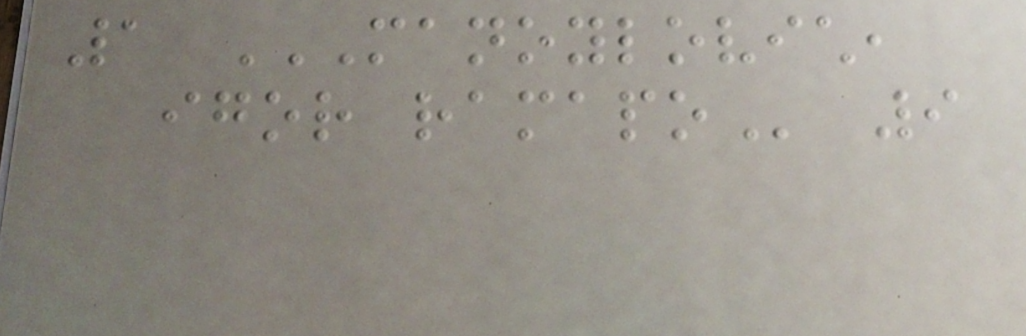1 MANOYLOVICH,
IGOR RAMAPO 9
